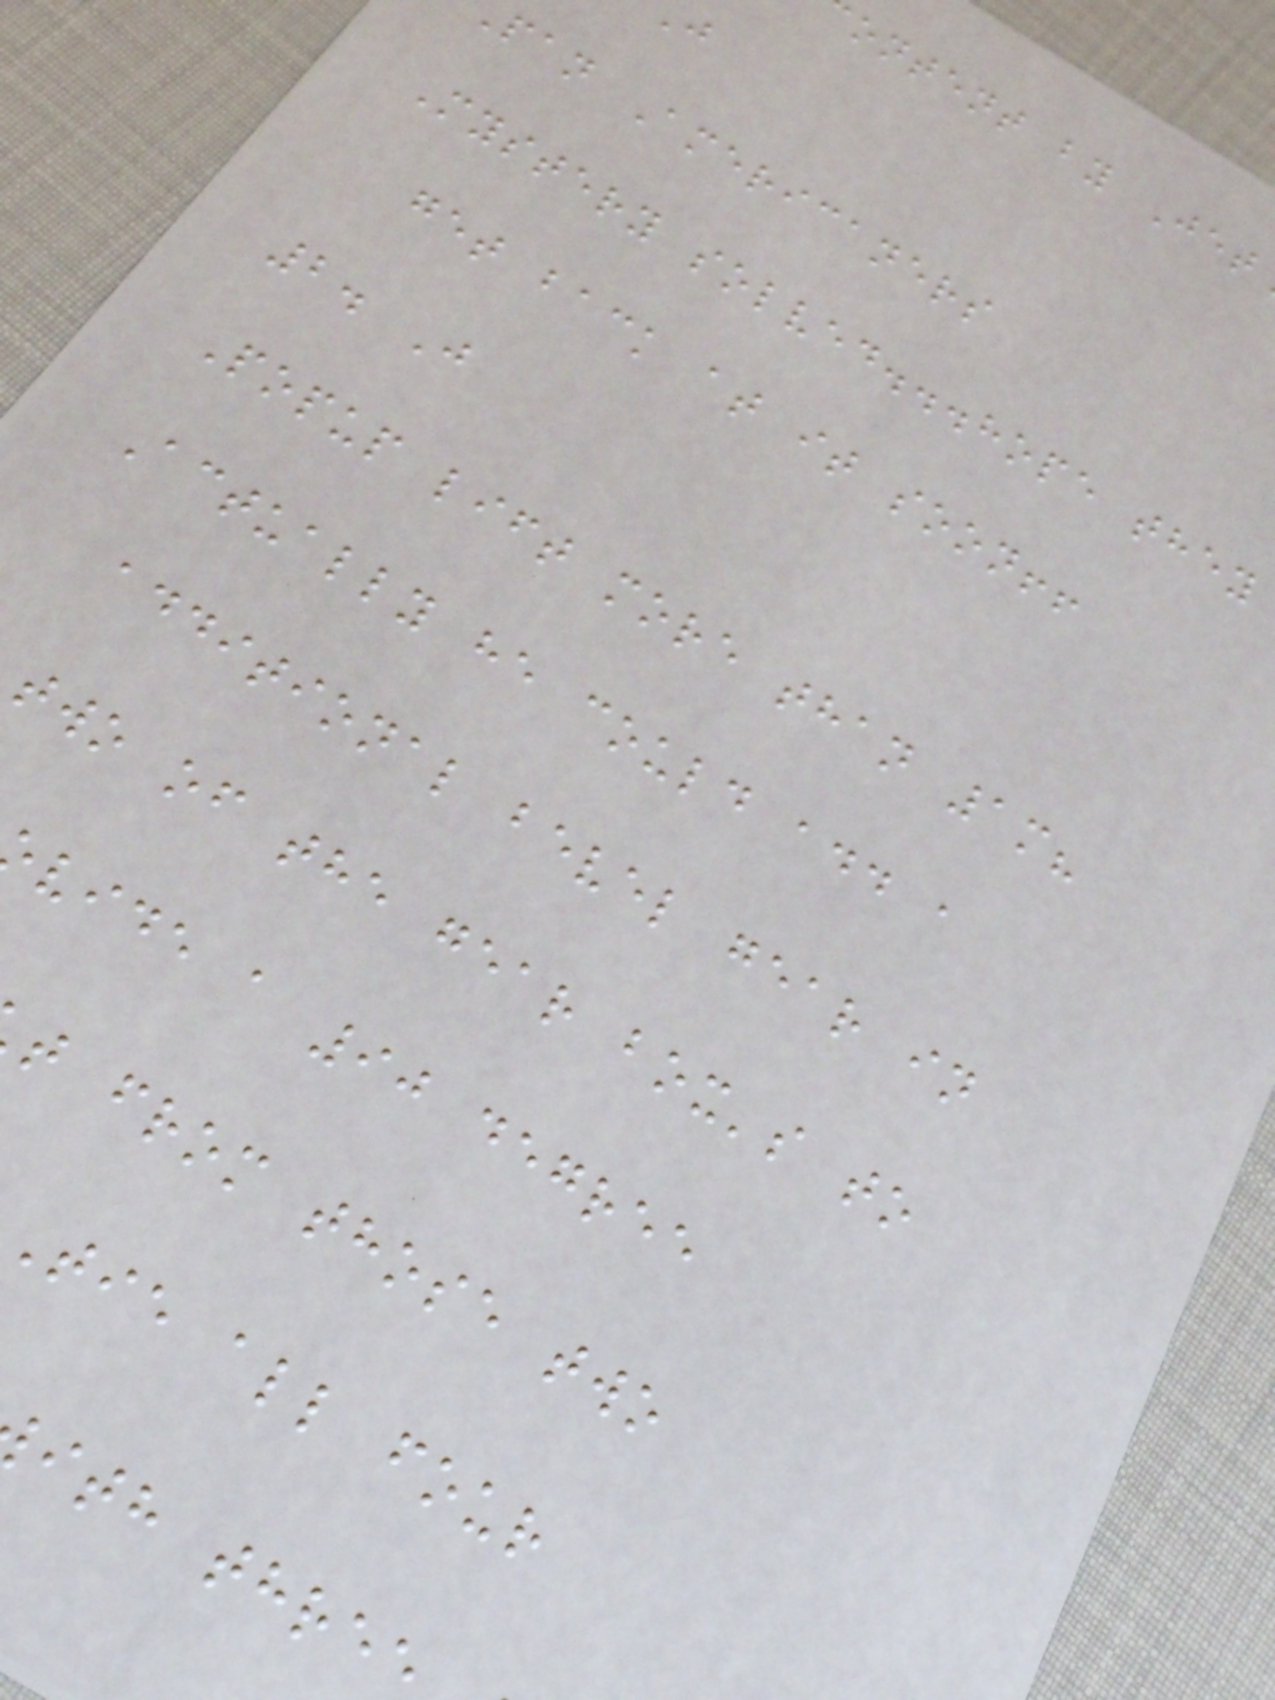ontent by Jet
pan Americaners
Mystery solved...hope they
get back at it soon!!
2. J
Popup lift more than 1m?
Actually he could add a
additional bevel gear in
two of the gear box's to
vide a 90 degree
t from those two
Tie all four
ith thre
